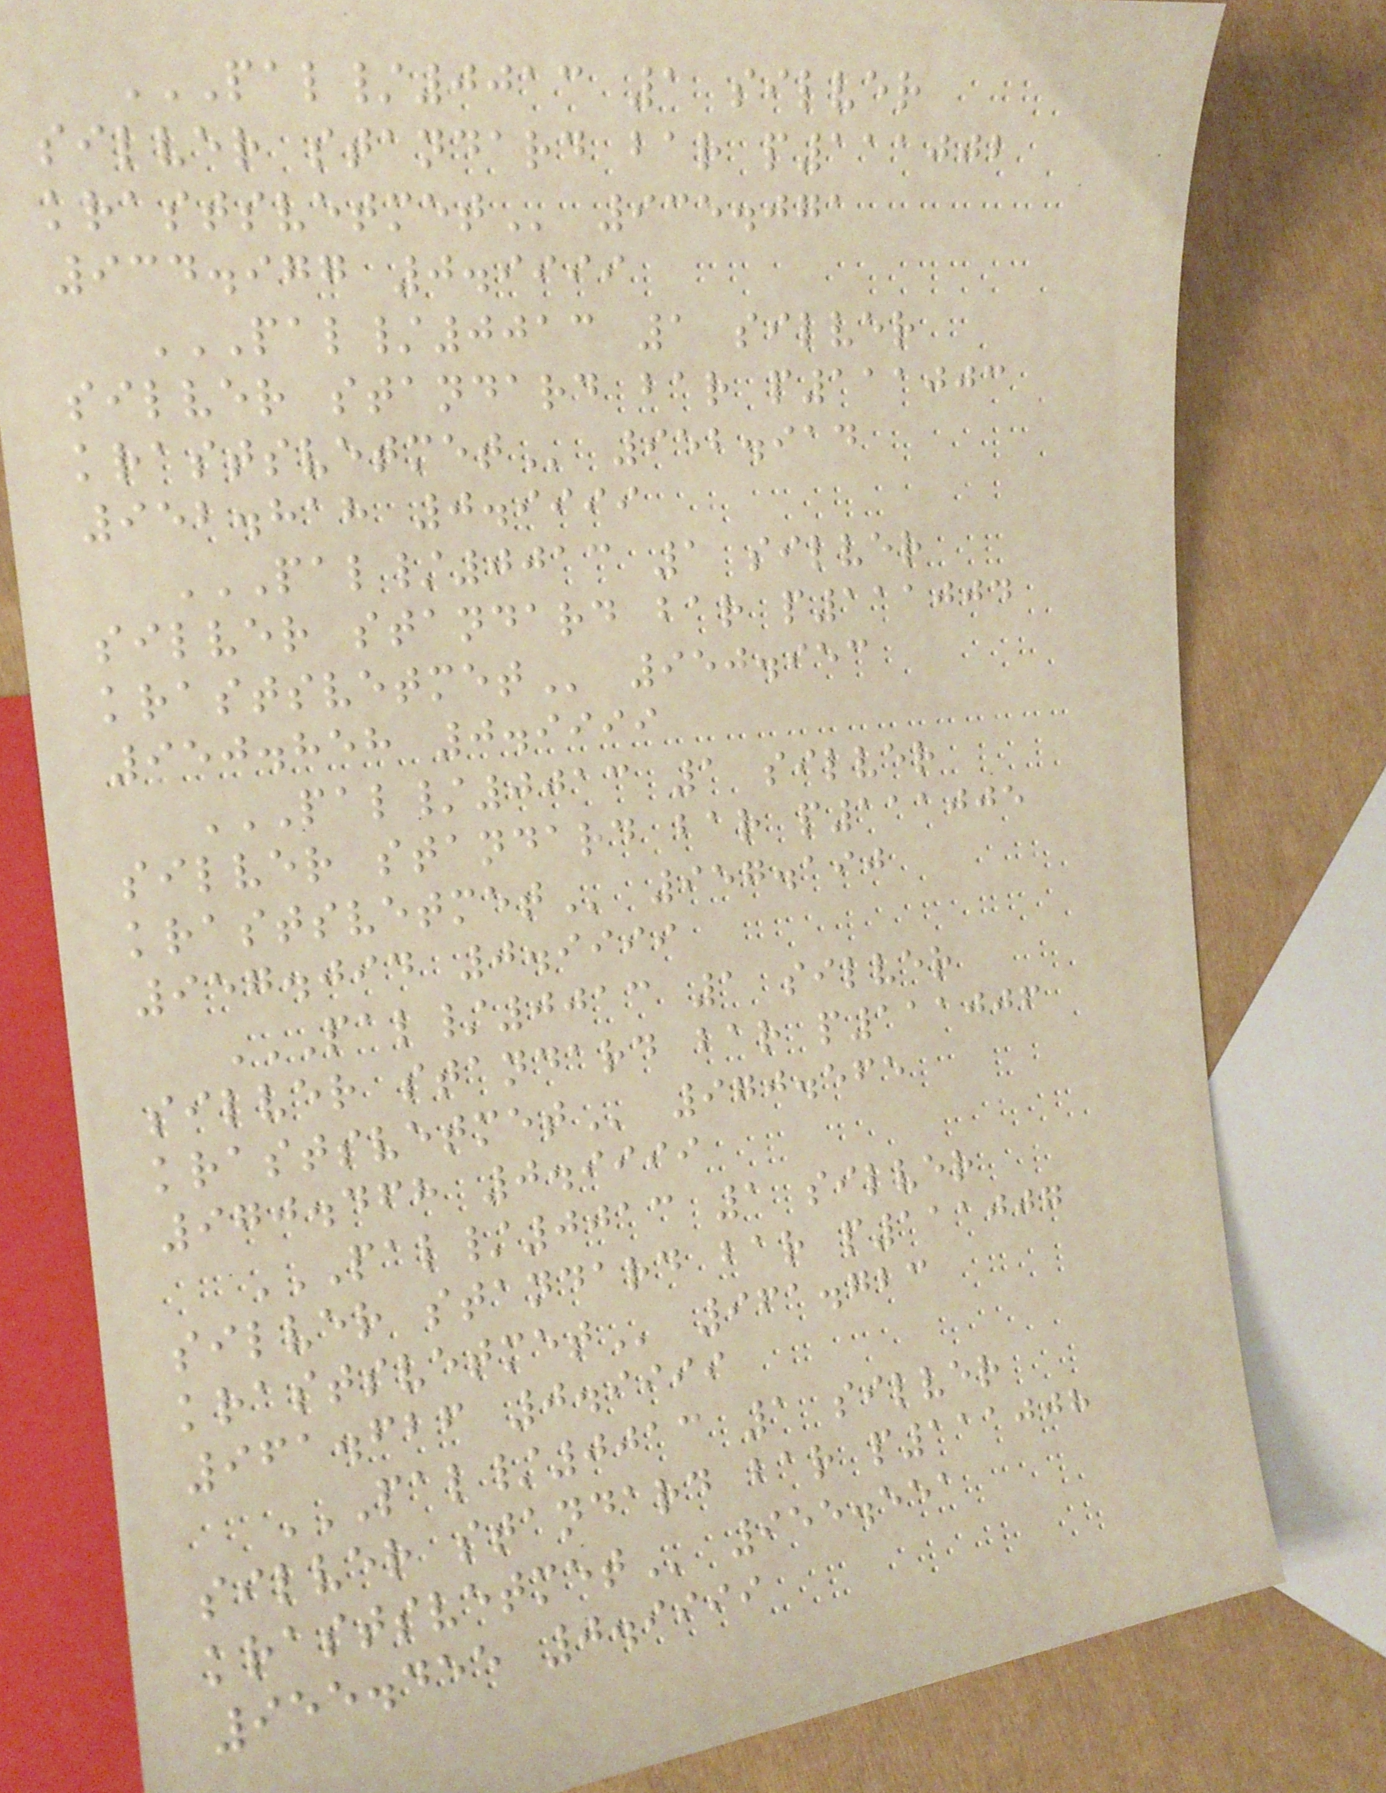PAL/0013 1 SILVER
SILVER STANDARD BAR P111002
KRASTSVETMET 935.071
934.977 0.9999
PAL/0013 1 SILVER
SILVER STANDARD BAR P111003
KRASTSVETMET 952.914
952.818 0.9999
PAL/0013 1 SILVER
SILVER STANDARD BAR P111004
KRASTSVETMET 950.953
950.858 0.9999
PAL/0013 1 SILVER
SILVER STANDARD BAR P111005
KRASTSVETMET 957.190
957.094 0.9999
PAL/0013 1 SILVER
SILVER STANDARD BAR P111006
KRASTSVETMET 970.565
970.468 0.9999
PAL/0013 1 SILVER
SILVER STANDARD BAR P111007
KRASTSVETMET 961.723
961.626 0.9999
PAL/0013 1 SILVER
SILVER STANDARD BAR P111008
KRASTSVETMET 955.551
955.455 0.9999
